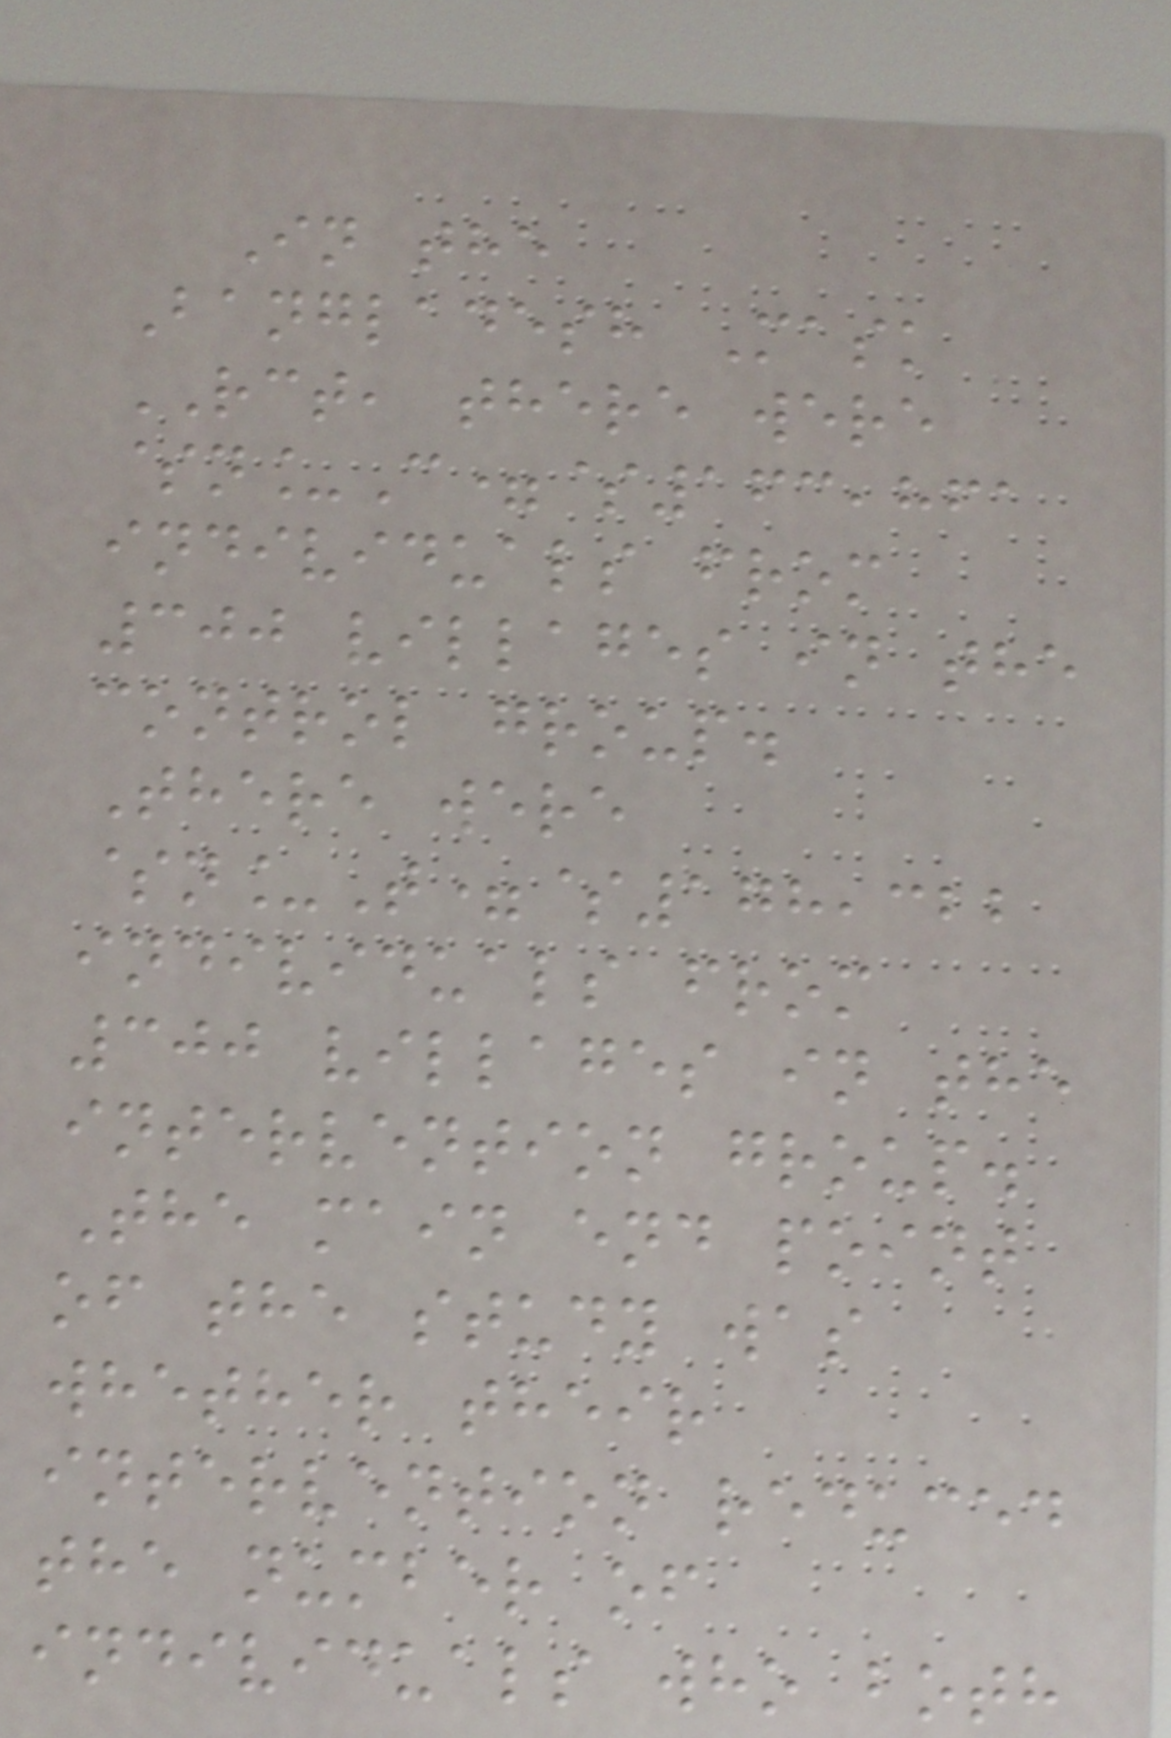In the
Bangladesh Mask
RCT, there were
$n_C=$163,861
individuals from
300 villages in the
control group.
There were
$n_T=$178,322
individuals from
300 villages in the
intervention group.
The main end point
of the study was
whether their
intervention reduced
the number of
individuals who both
